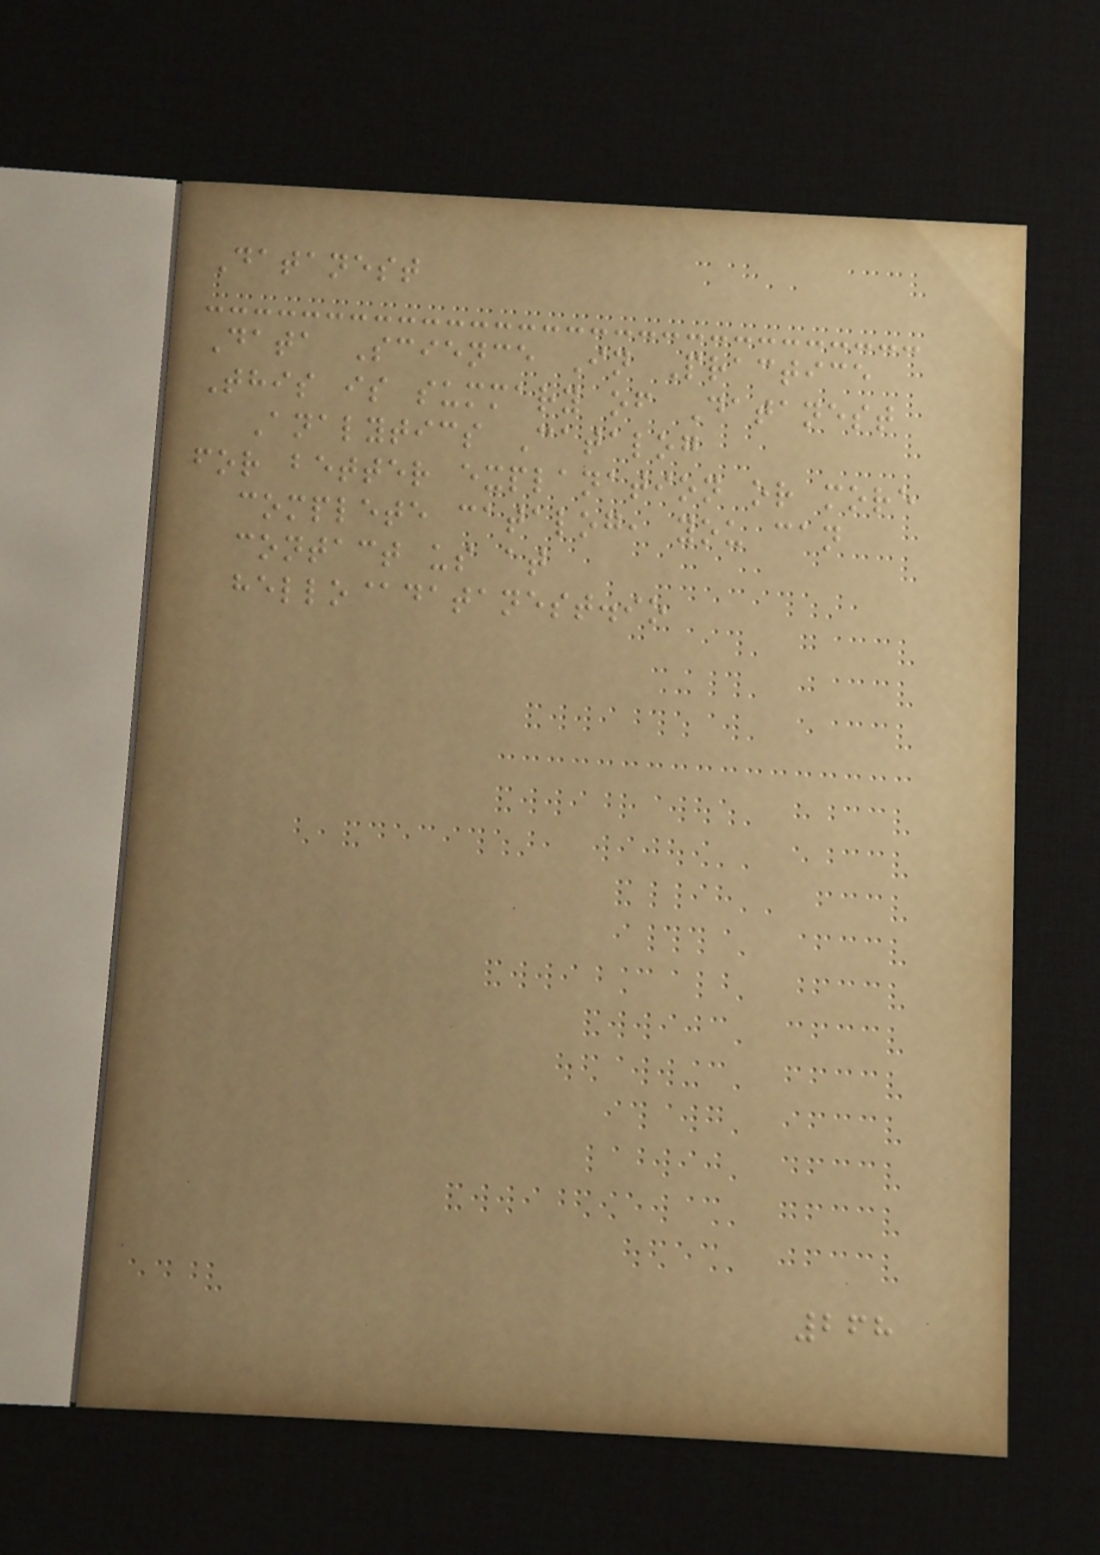Datanest
Data Science In Practice
This is summary of Datanest
Analytics Catalog
for better explanation or more
complete catalog, you can
contact us at
hello@datanest.io
268
